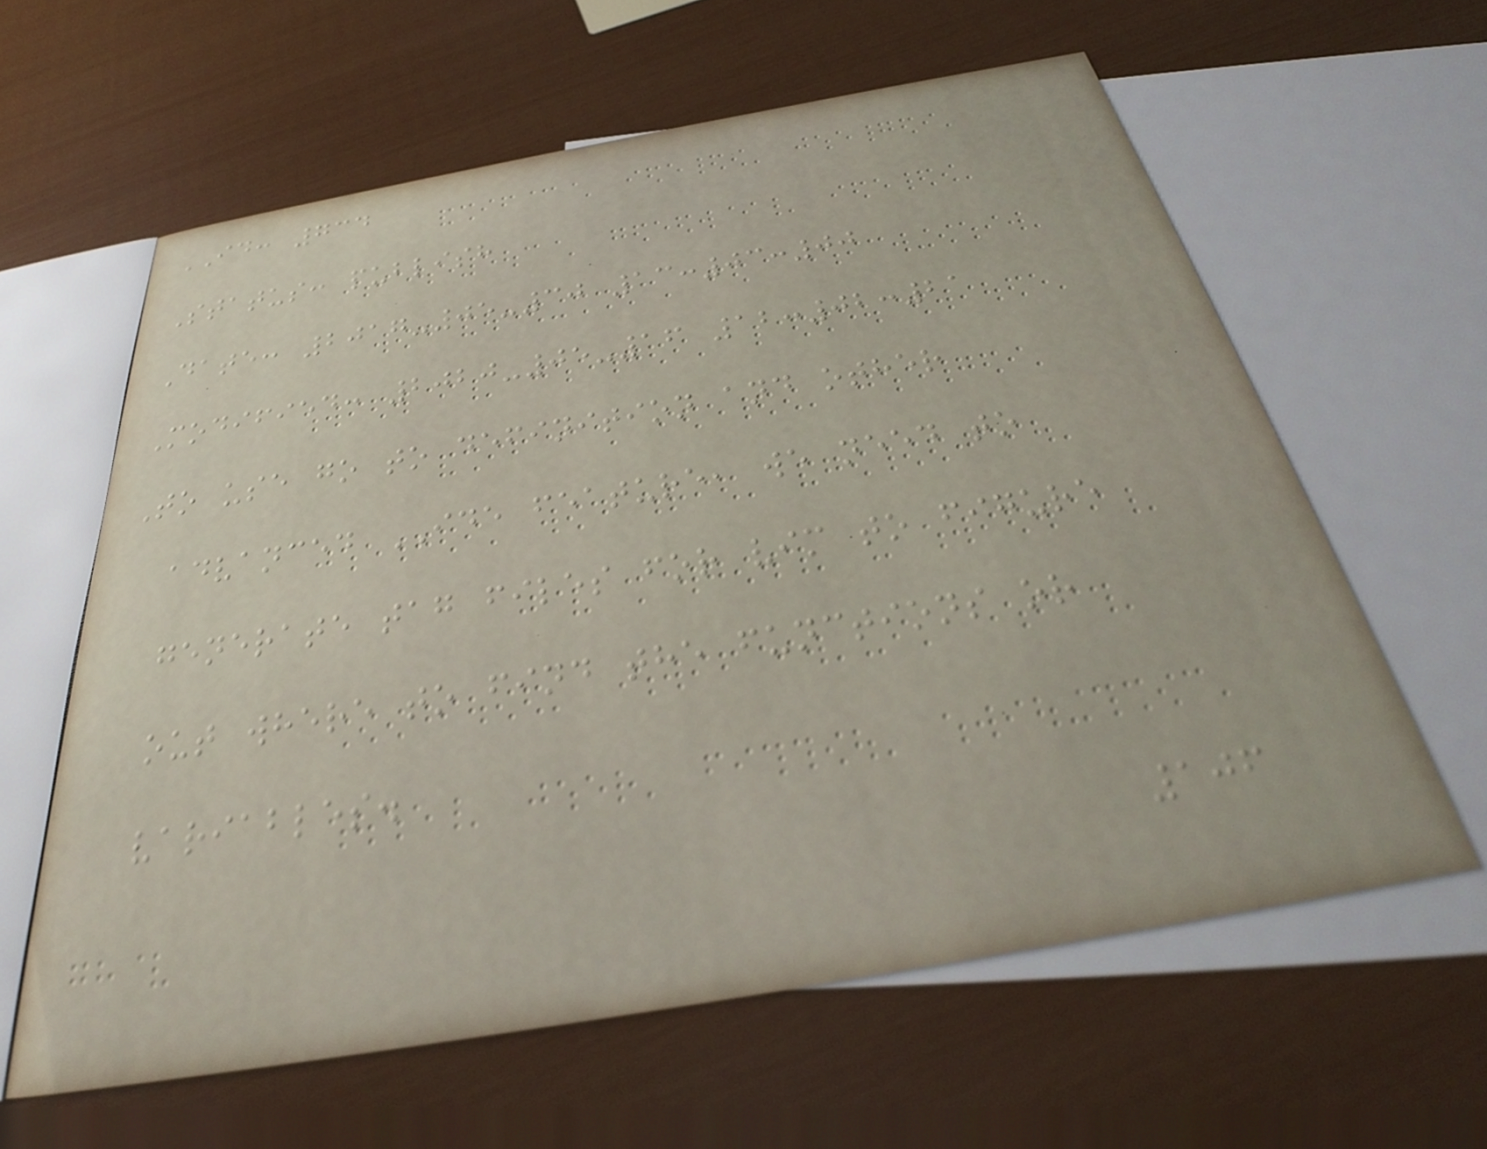ID: 734
Status: publish
Date: 2017-05-30 13:03:00
Modified: 2020-05-16 12:02:21
To use go to definition and other
advanced IDE feature, we need to
generate tag files for vim to figure
out where to find the functions or
variables.
106
